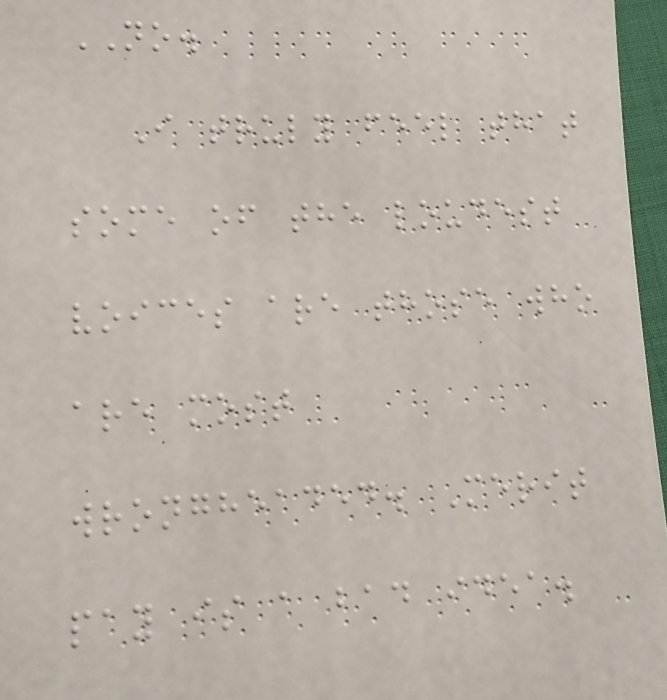NO.
I truly feel that
some of the loudest
voices are those who
are most
wrongheaded. Merit
pay is a bad idea.
